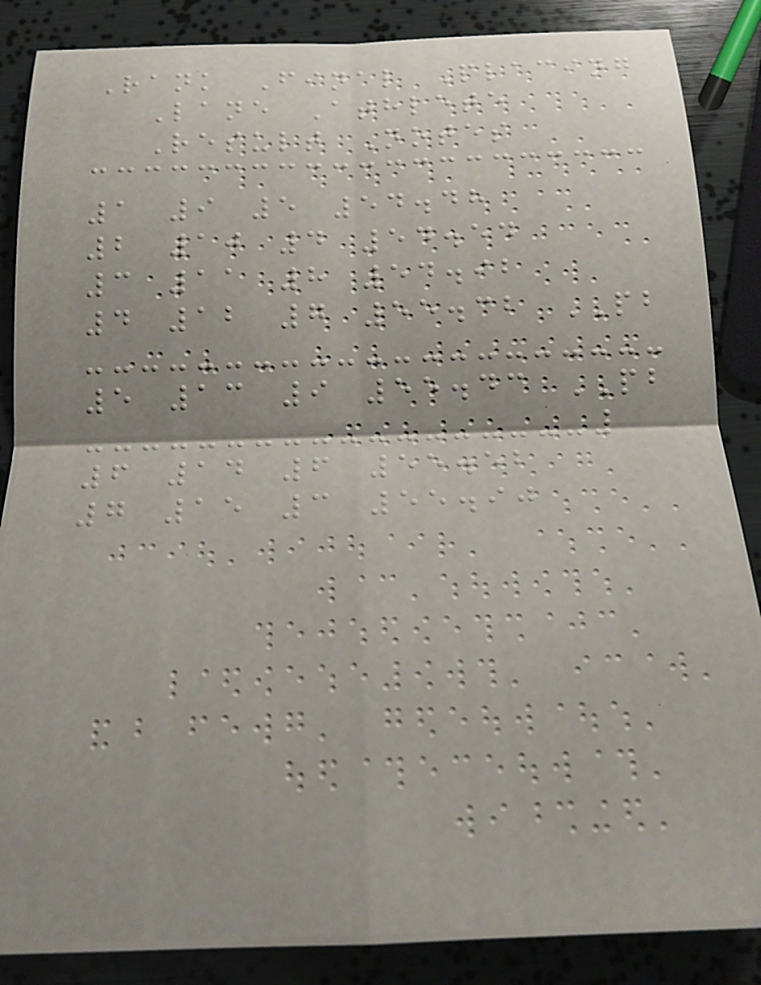Rank Final Placing
Lane Athlete
Result Notes
1 9 5 54.48
2 10 4 54.54
3 11 8 54.92
4 12 7 55.32 PB
5 13 9 55.43 PB
6 14 6 55.52
7 15 3 55.90
